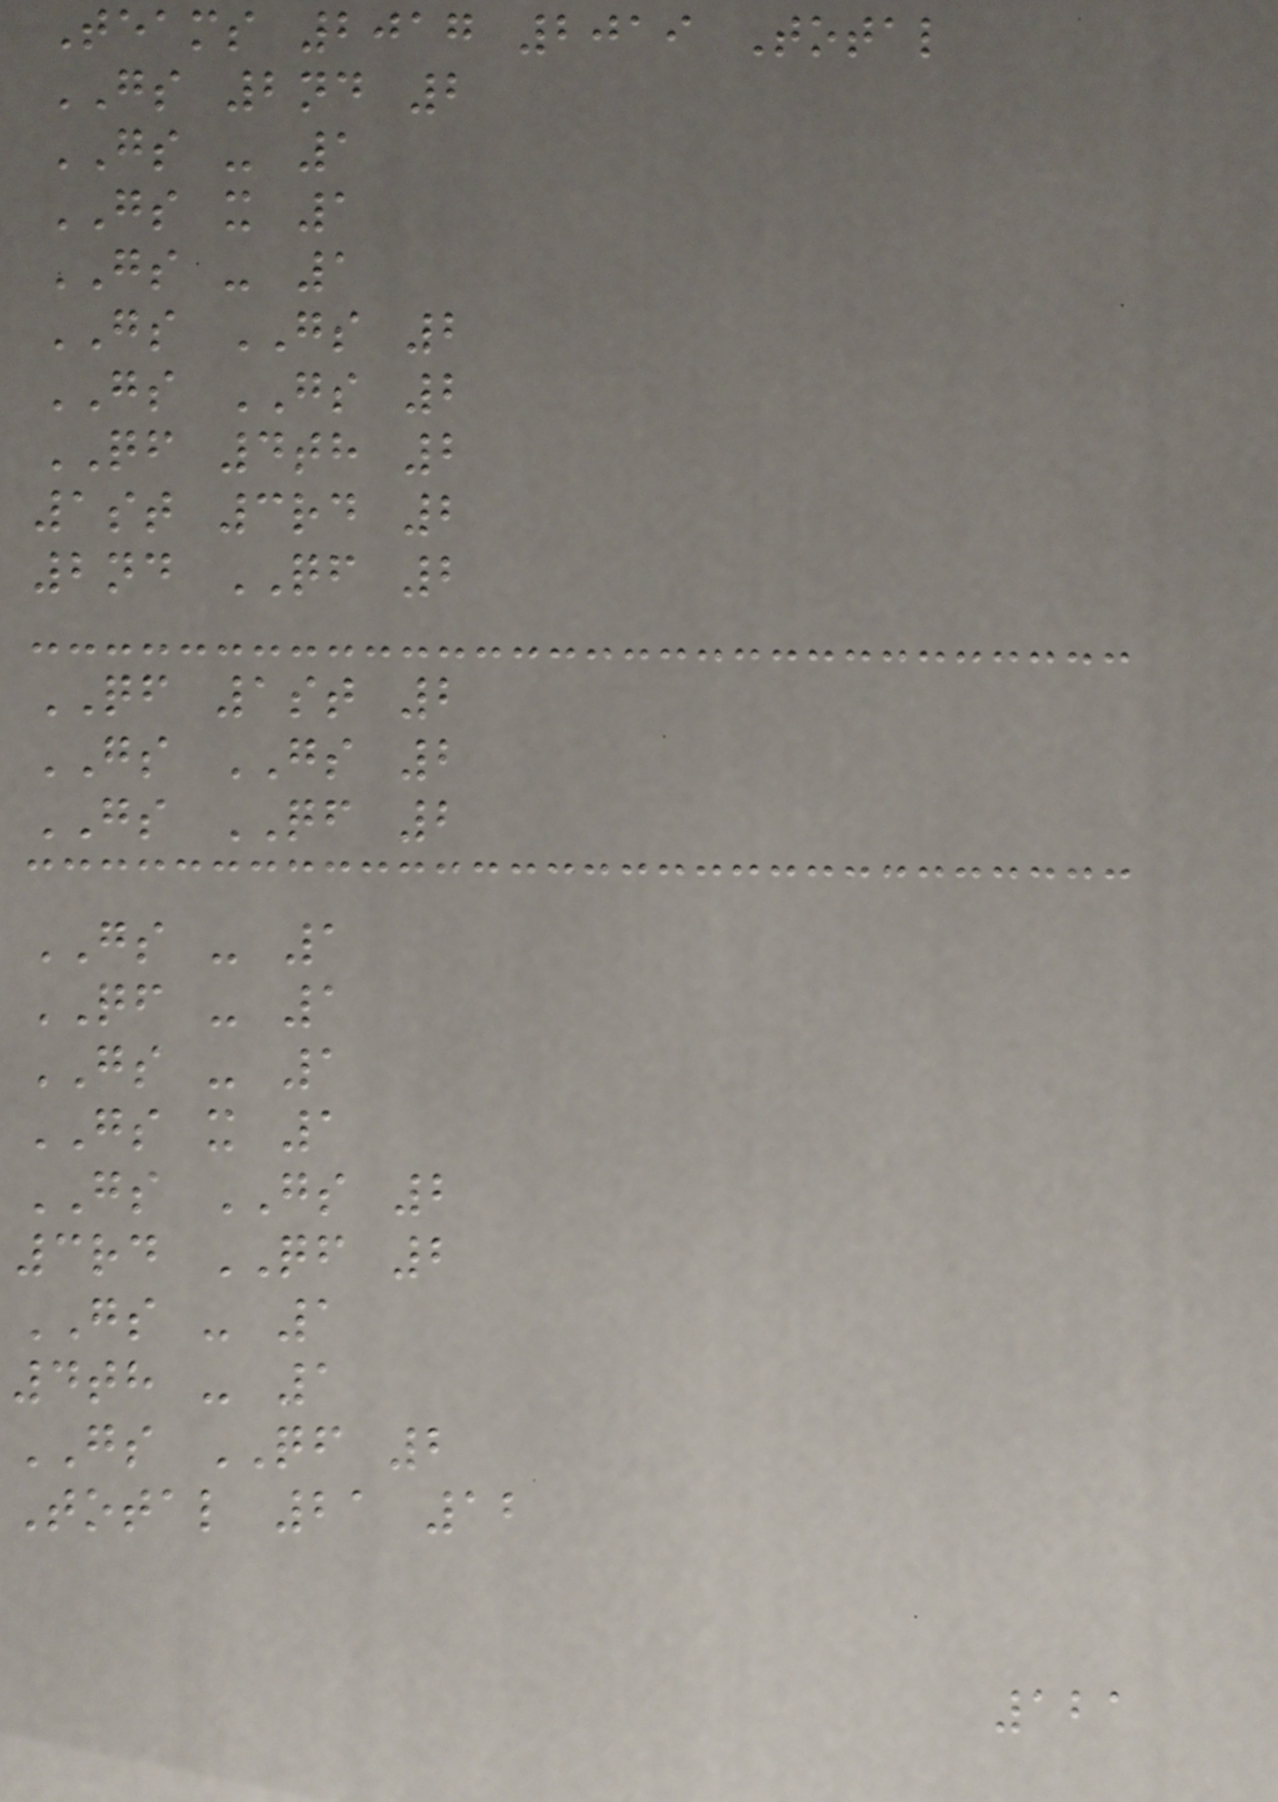Teams 2017 2019 Total
GS 2nd 2
GS - 1
GS x 1
GS - 1
GS GS 2
GS GS 2
QF 4th 2
1st 3rd 2
2nd QF 2
QF 1st 2
GS GS 2
GS QF 2
GS - 1
QF - 1
GS - 1
GS x 1
GS GS 2
3rd QF 2
GS - 1
4th - 1
GS QF 2
Total 21 12
121
